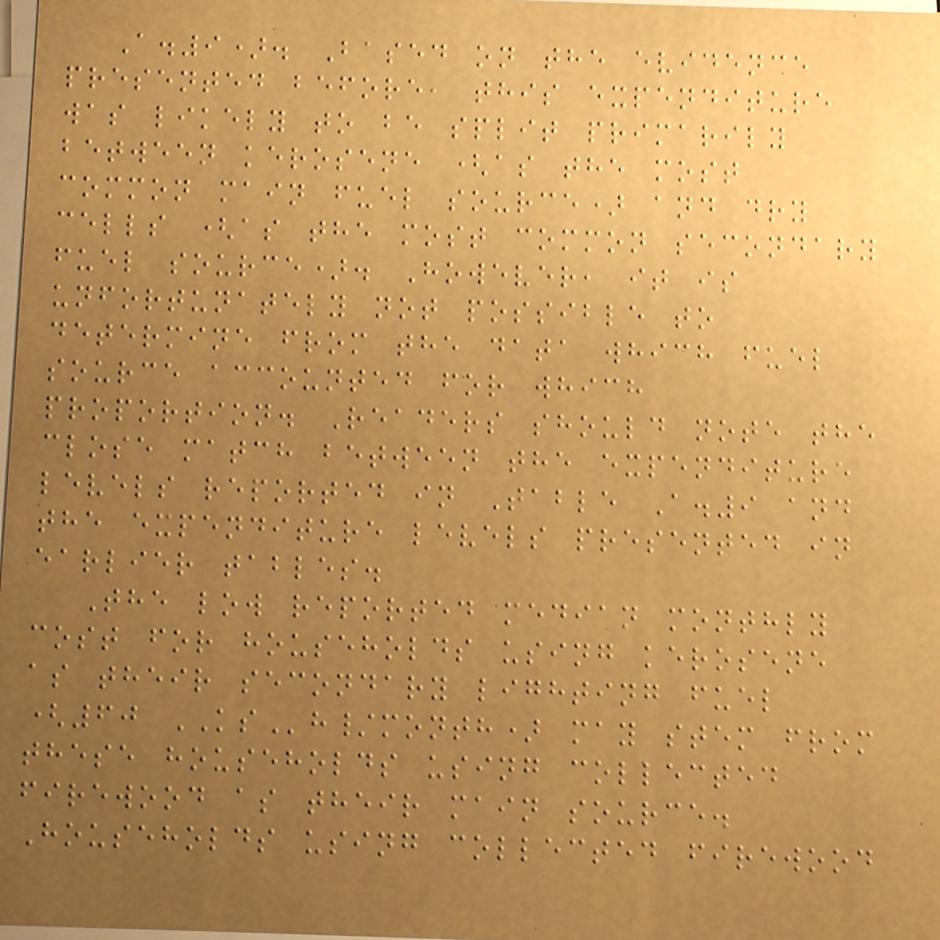A.9). Based on the evidence
presented before, this expenditure
was likely to be split primarily
between kerosene (as the most
common main fuel source) and dry
cells (as the most common secondary
fuel source). However, it is
unfortunately not possible to
determine from the data which fuel
source accounted for which
proportion. Readers should note the
close match between the expenditure
levels reported in Table A.9 and
the expenditure levels presented in
earlier tables.
The low reported median monthly
cost for households using kerosene
as their secondary lighting fuel
(60 KSh/month) may stem from
these households using collected
firewood as their main source.
Households using collected firewood
